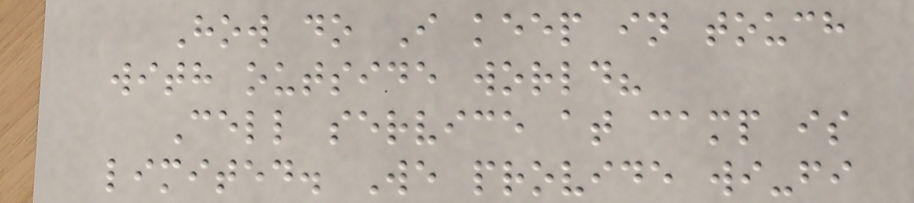How do I keep in touch
with outside world?
Cell service at camp is
limited. We provide wi-fi
